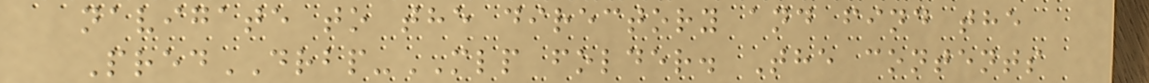navigate to the directory and find the
PredDRBP-MLP folder. The contents
